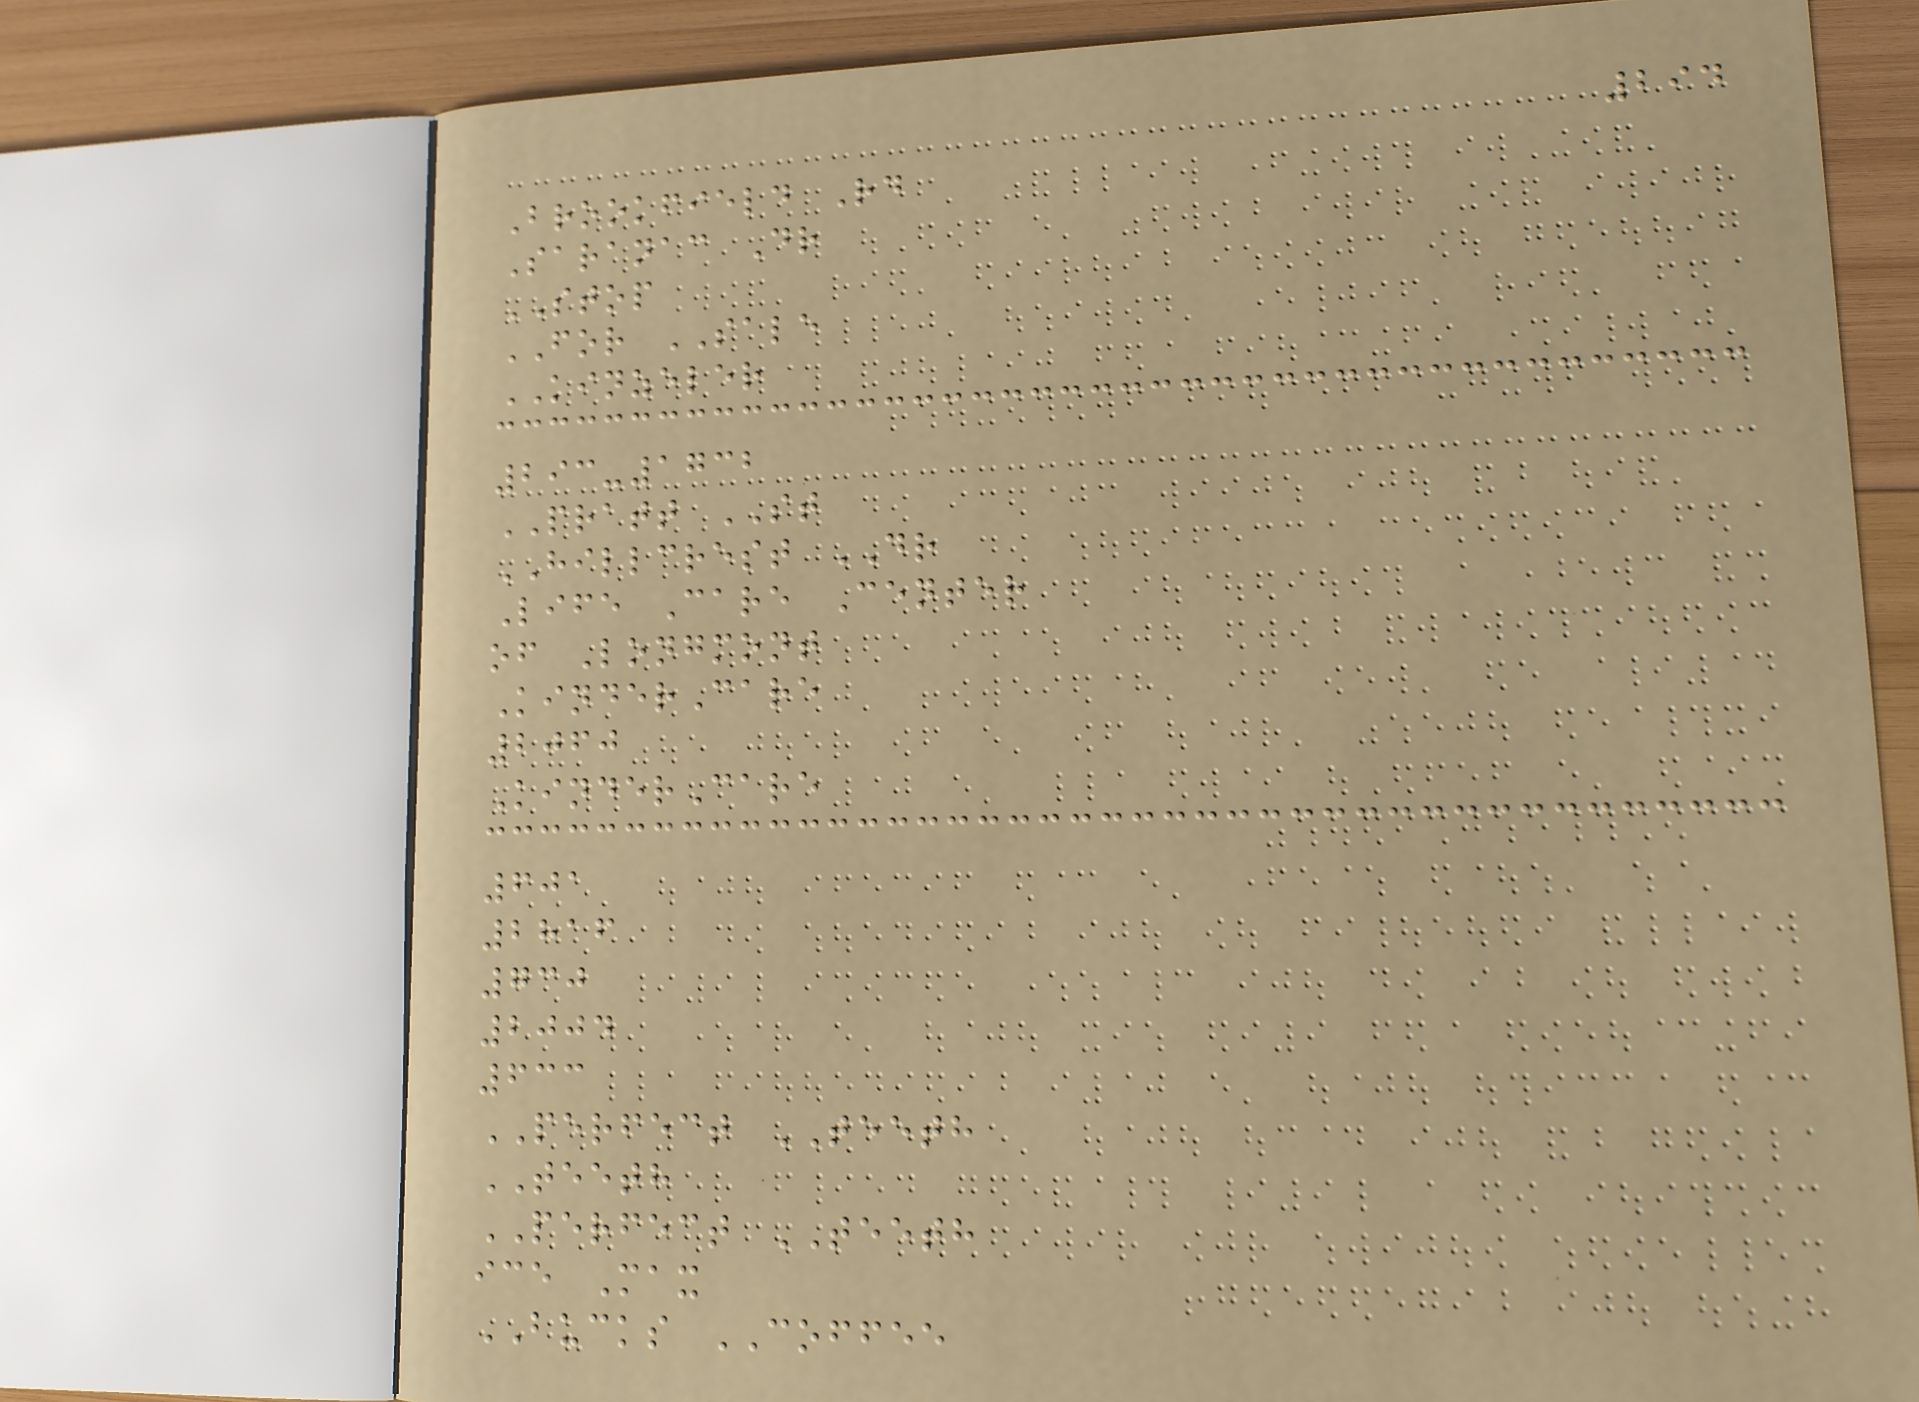294
Brookfield Rd
Saranac Dr
STOP
FOR SALE
KINZELER
293-1732
PRATT ST
HILLCREST DR
Life Care Center
of Longmont
KinderCare
2060
KinderCare
601
2816
730
2004
633
PERFECT TEETH
TEETH
PERFECT TEETH
ice Max
BUCKS COFFEE
